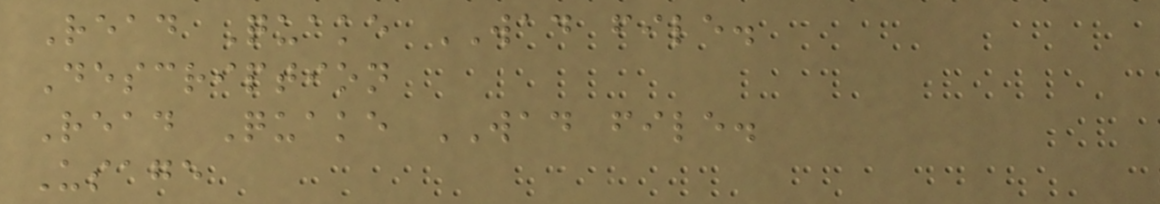Read Quake WAD file.
Description
Read Quake WAD file.
Usage
